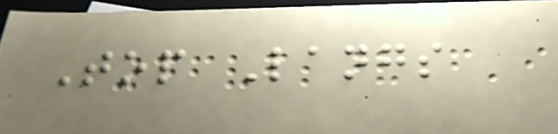Top Langs
